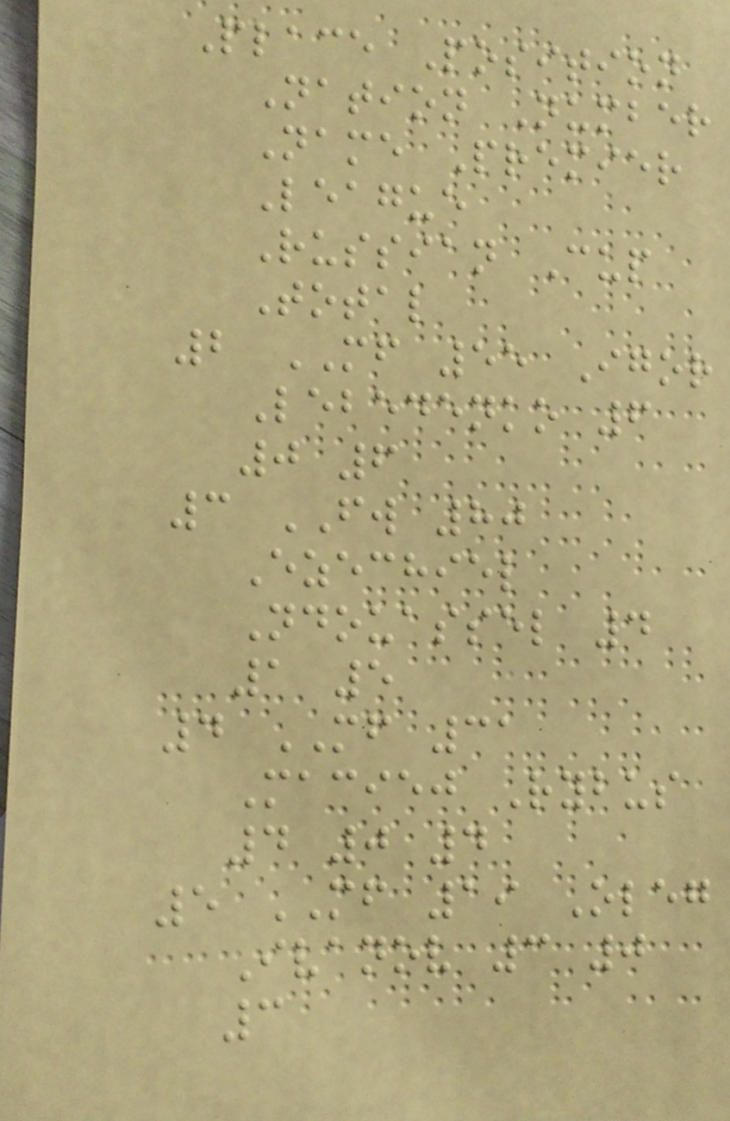Place Position
Nation Number
Name Premier
League
Russian Cup
Total
2 MF 55 Igor
Lebedenko 6
0 6
3 FW 80
Ezechiel
Ndouassel 4
1 5
4 MF 31
Maciej Rybus
4 0 4
5 MF 19 Oleg
Ivanov 3 0
3
